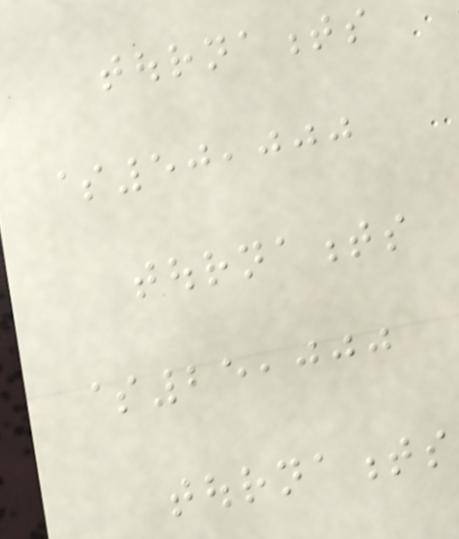tournaments
$50,000
tournaments
$25,000
tournaments
